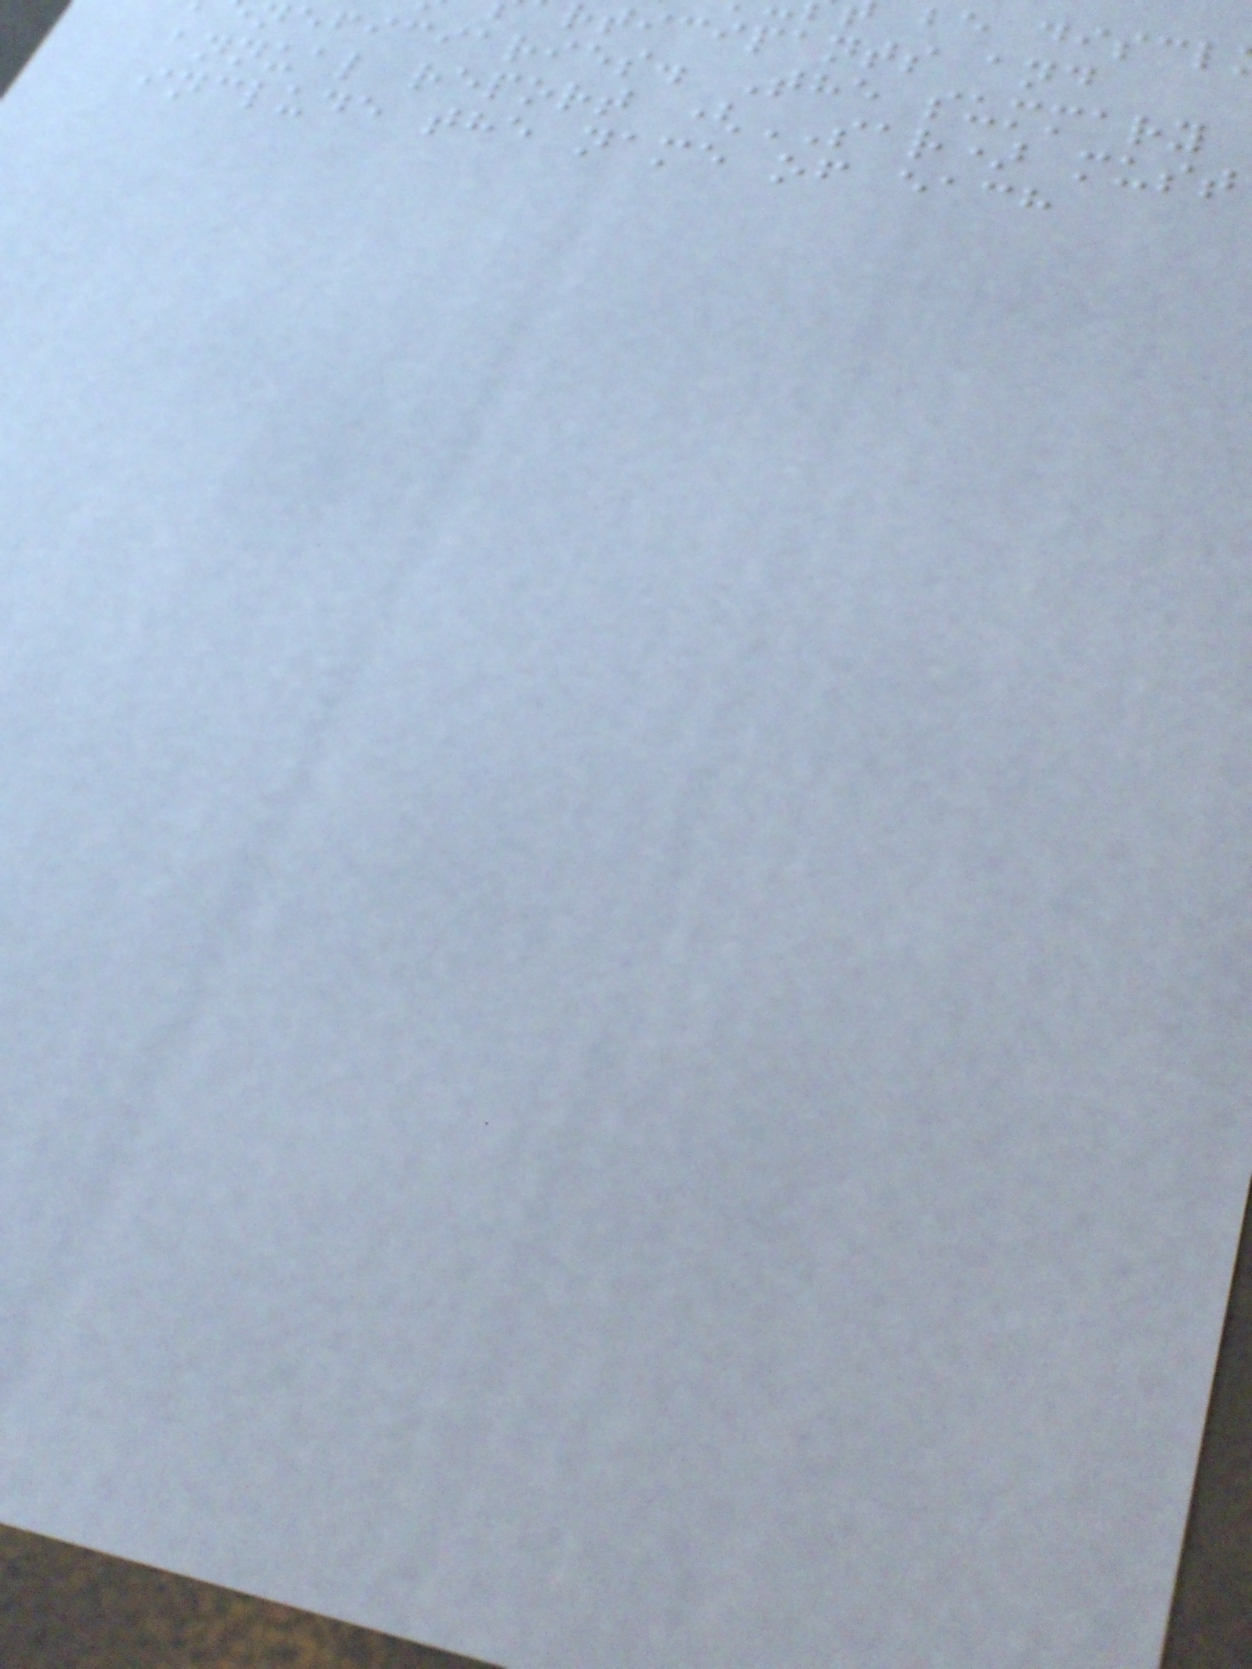be discl
ticipants and
eficiaries. The summary
annual report (SAR) must
include the name of each
